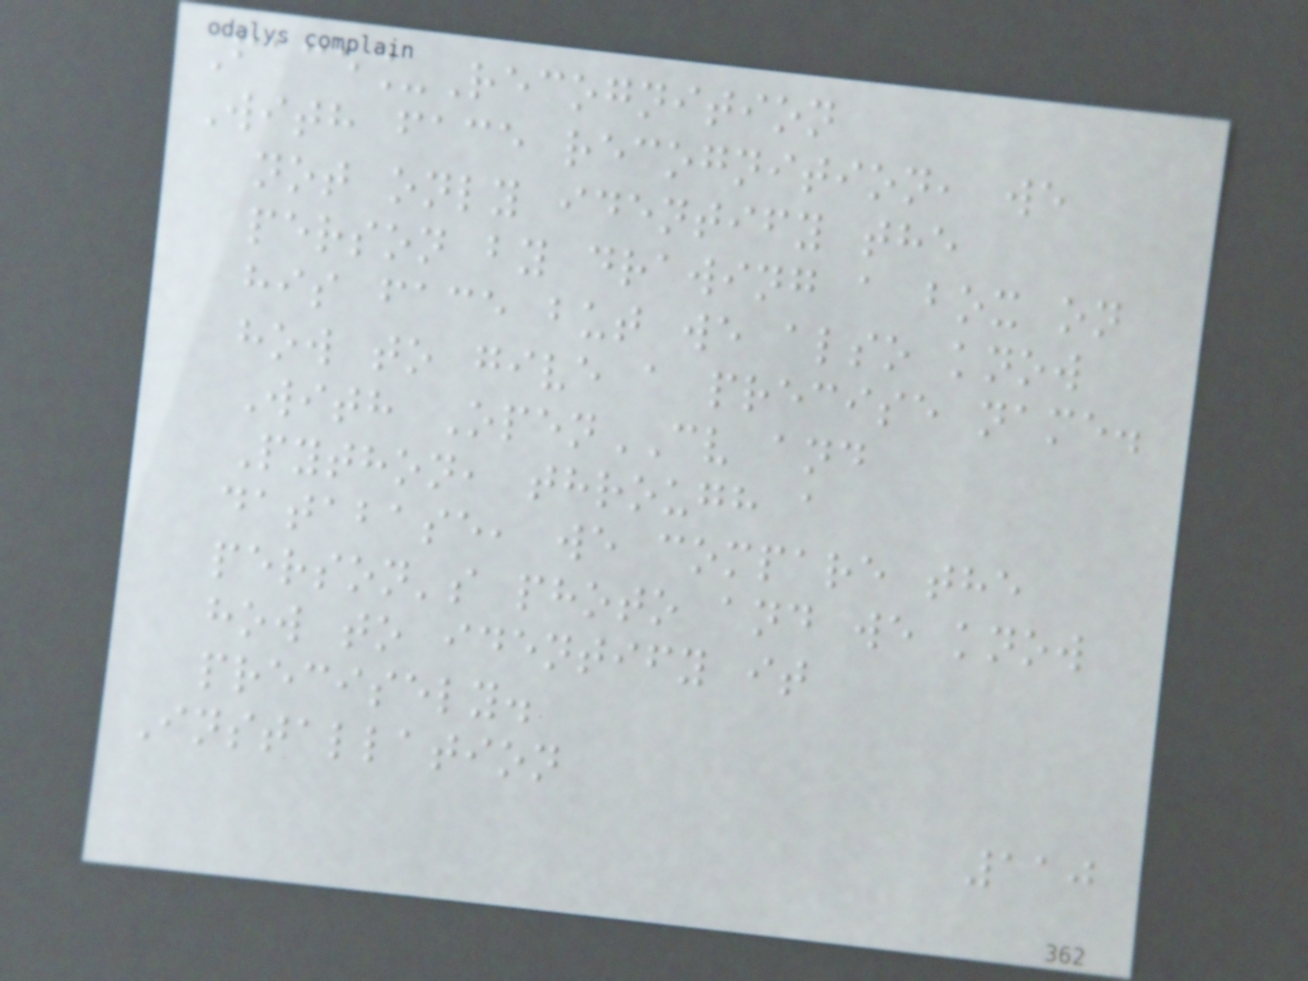Face_Recognition
With face recognition, we
not only identify the
person by drawing a box on
his face but we also know
how to give a precise name.
With OpenCV and
Python, through a
database, we compare the
person's photo and we know
how to identify it
precisely.
Installation
110
